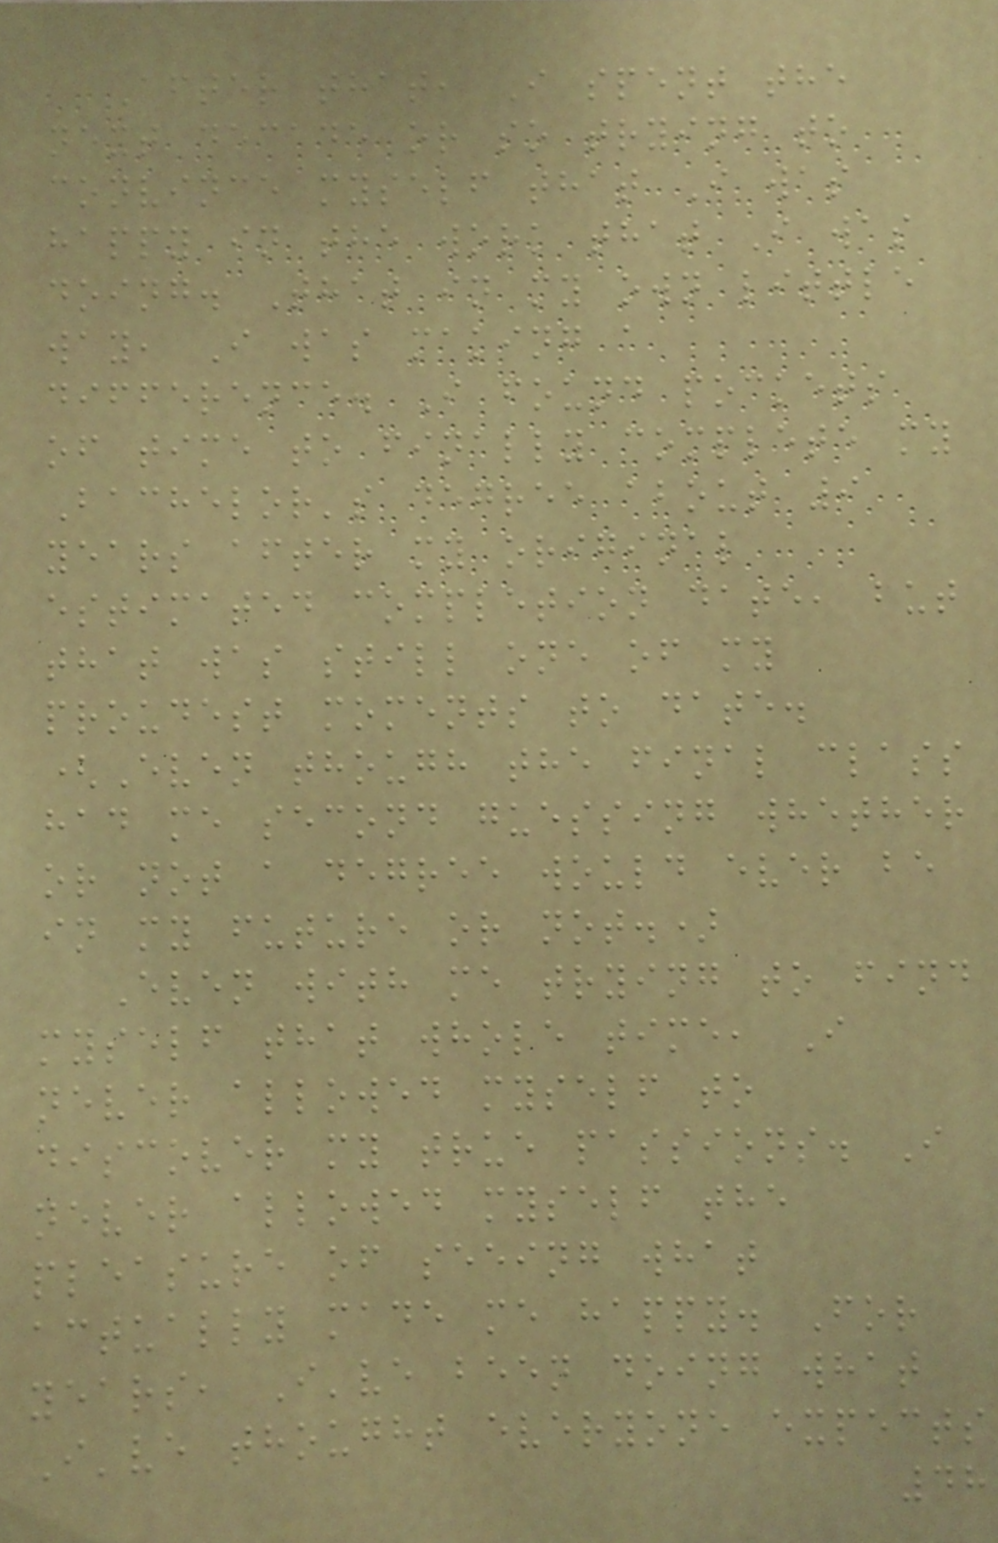After that, I spent the
next decade or so trying to
convince myself that I was
happy in the work that I was
doing. That in my own little
way, I was making a
difference. I found pockets
of time to finally complete my
Bachelor's degree about 9
years after my original
estimated completion date, but
that was still one of my
proudest moments to date.
(Even though the final class
had me second guessing whether
or not a degree would ever be
in my future or not.)
Even with me trying to find
myself that whole time, I
never allowed myself to
discover my true passions. I
never allowed myself the
pleasure of seeing what
actually made me happy. For
years, I've been doing what
I've thought everyone expects
48
